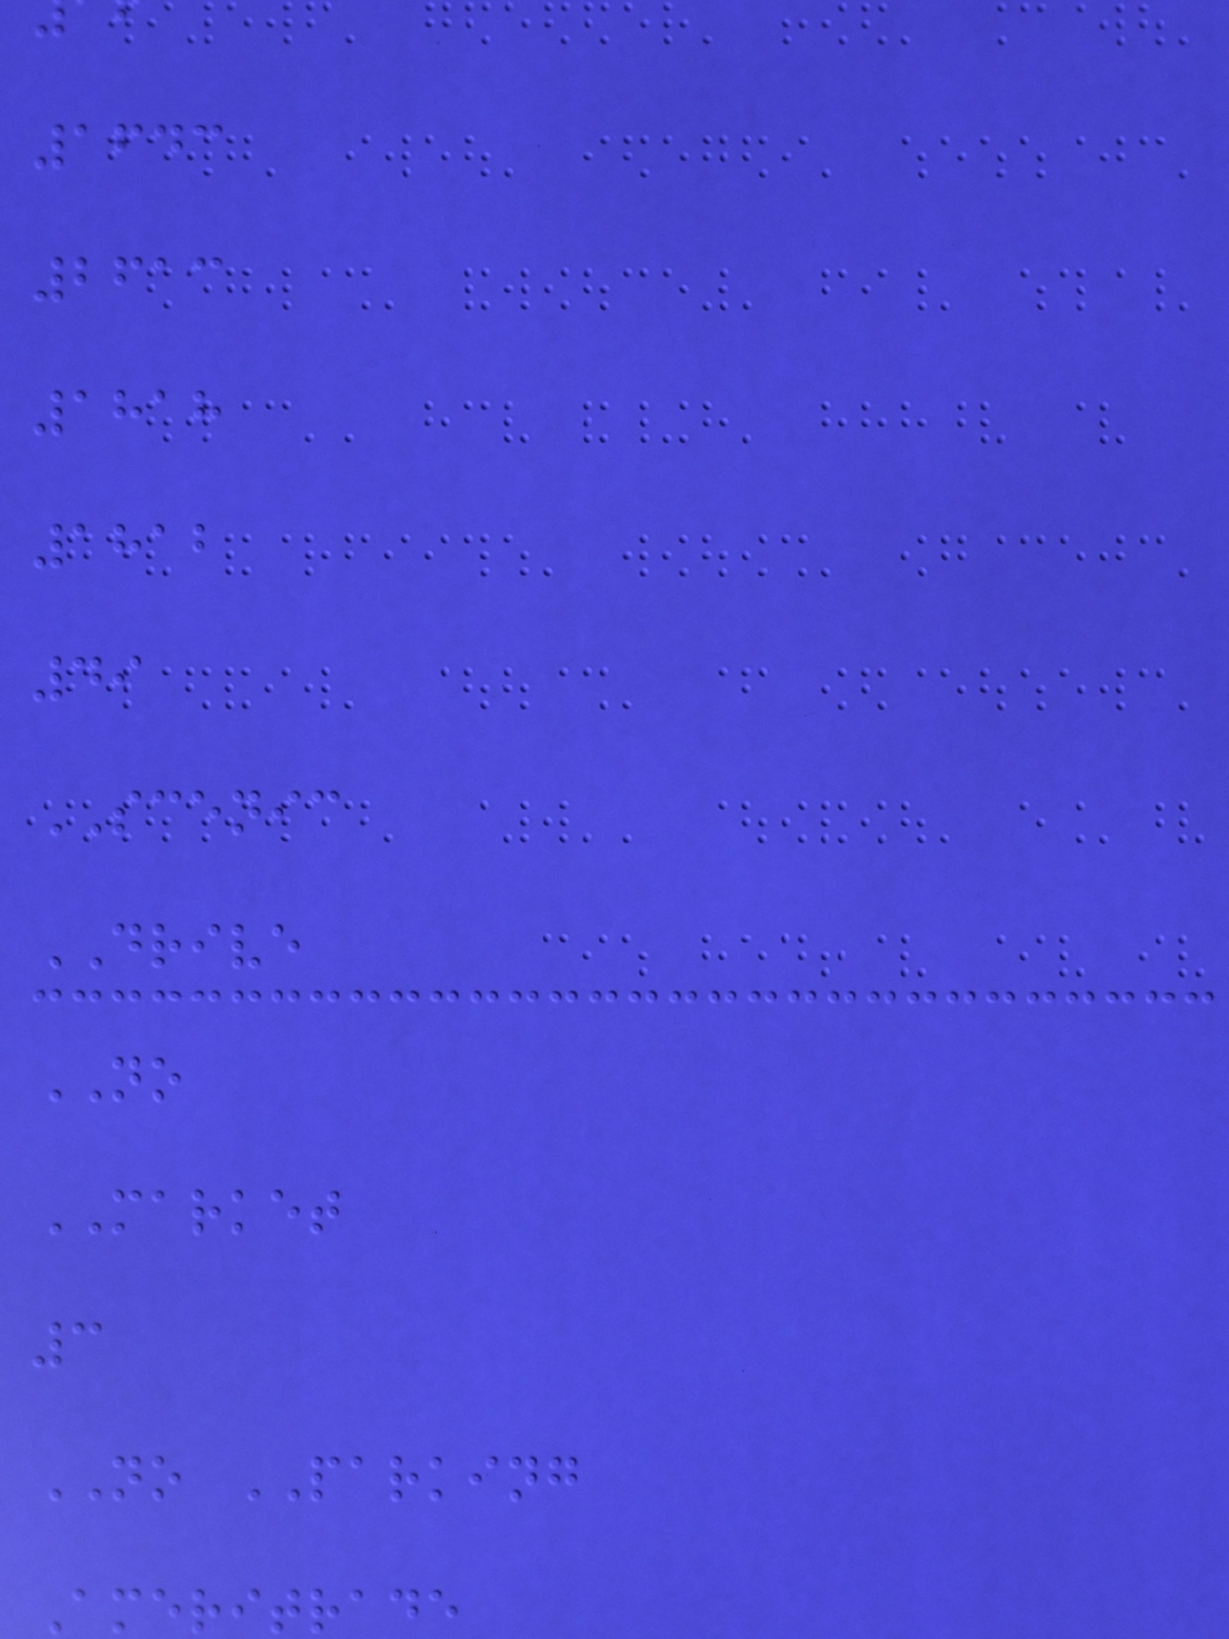1643
2613
1818
1812
49
SCENIC
DRIVE
NO
MARKET
3
NO PARKING
Ameritrade
